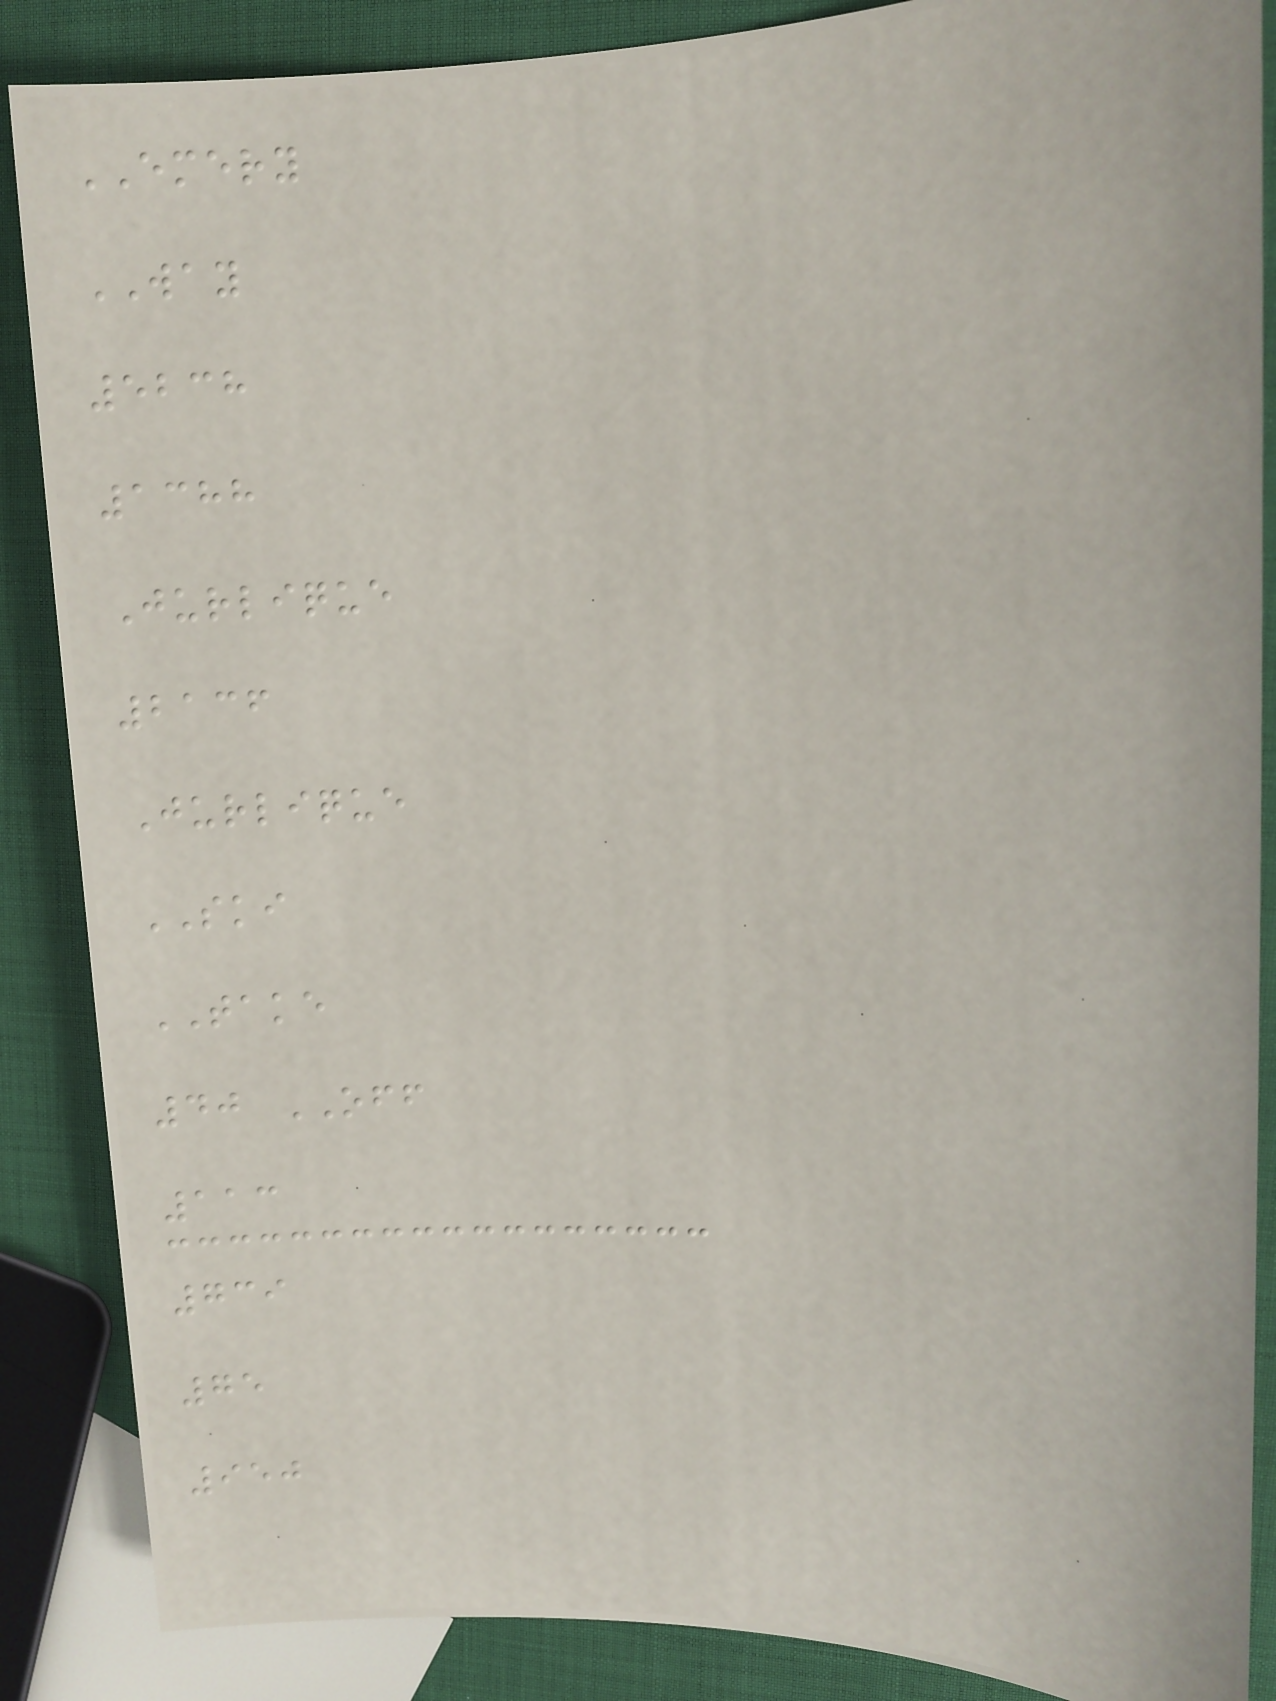EMERY
WAY
5238
1388
Jurlique
2136
Jurlique
SKI
TAKE
40 OFF
113
739
75
950
